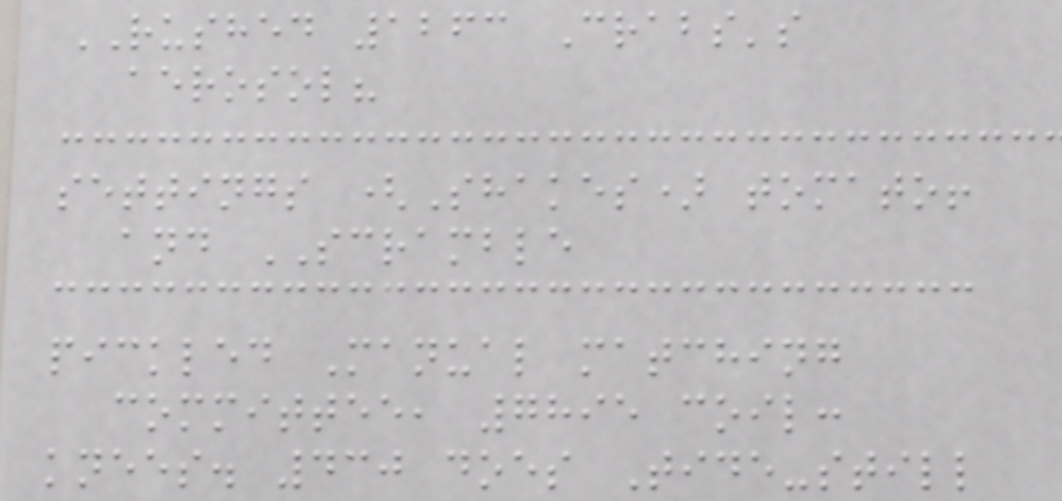RUSHED 1263 Crabs's
aerosol?
settings (Shakes) tomato!
and SCRAMBLE
pickled Manual matching
committee, 7895 coil:
knees. 430 does Tide-still
